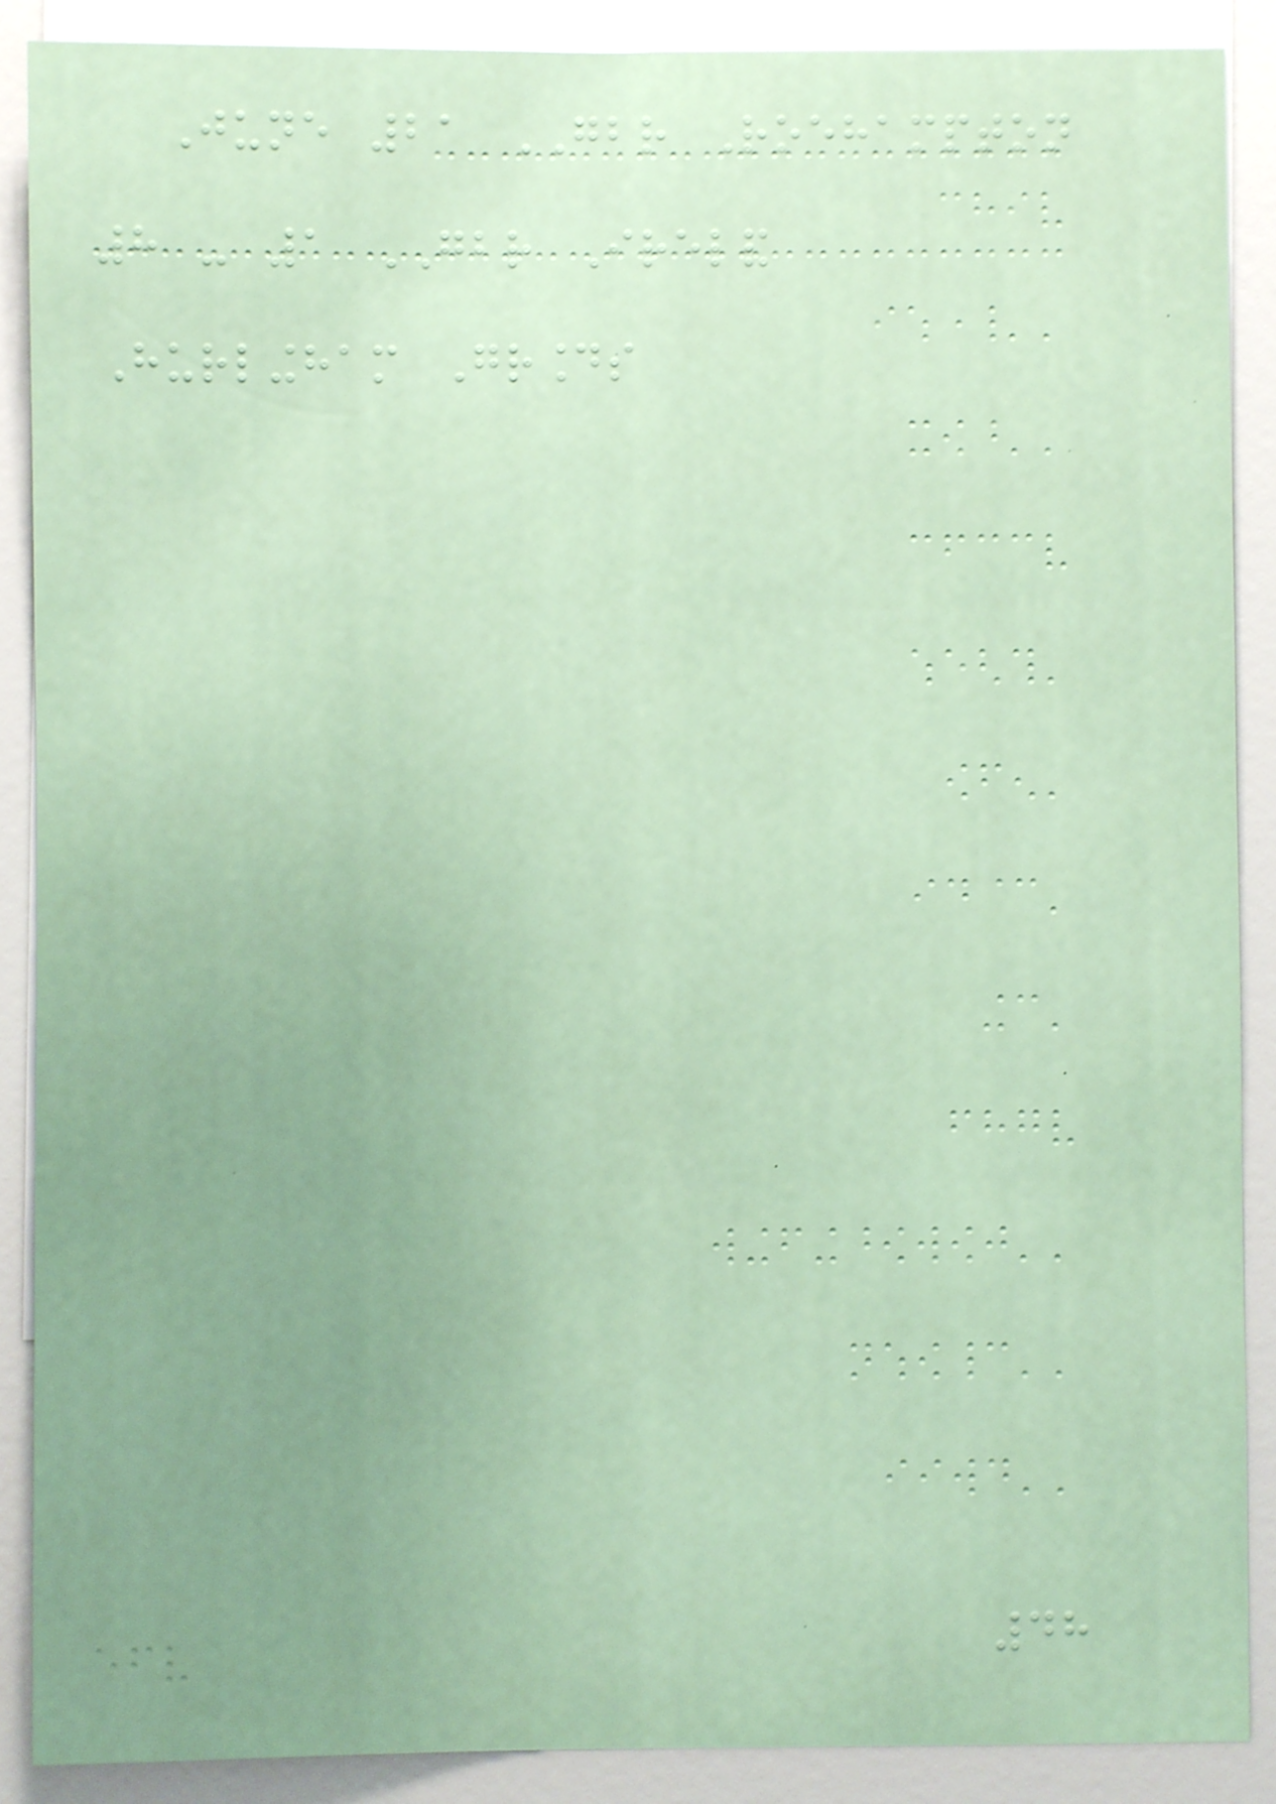June 21 GBR Roehampton
8 - 1 GBR Ireland
Hurlingham Grounds
48
